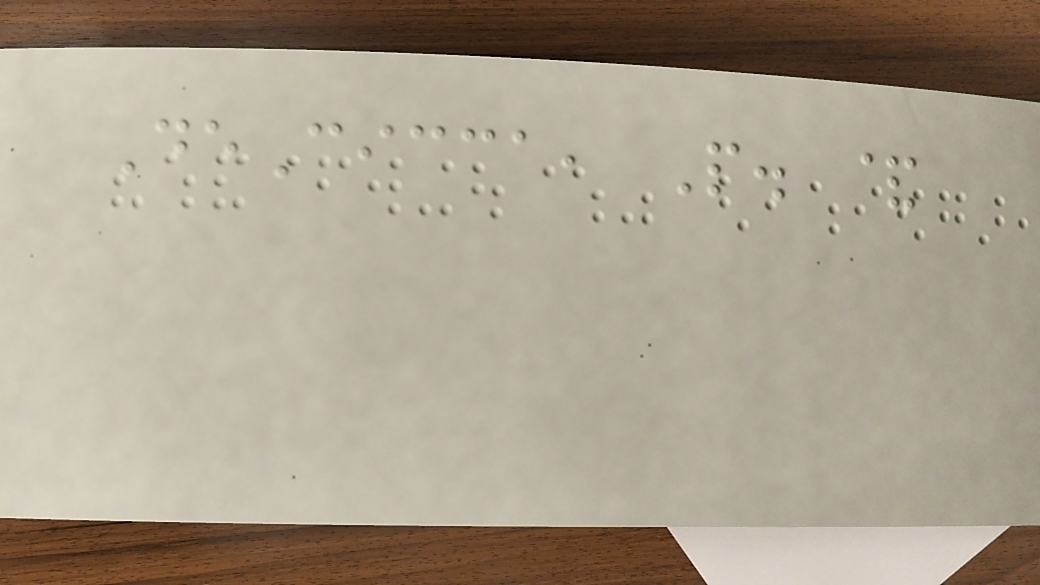DeCicca, P. &
